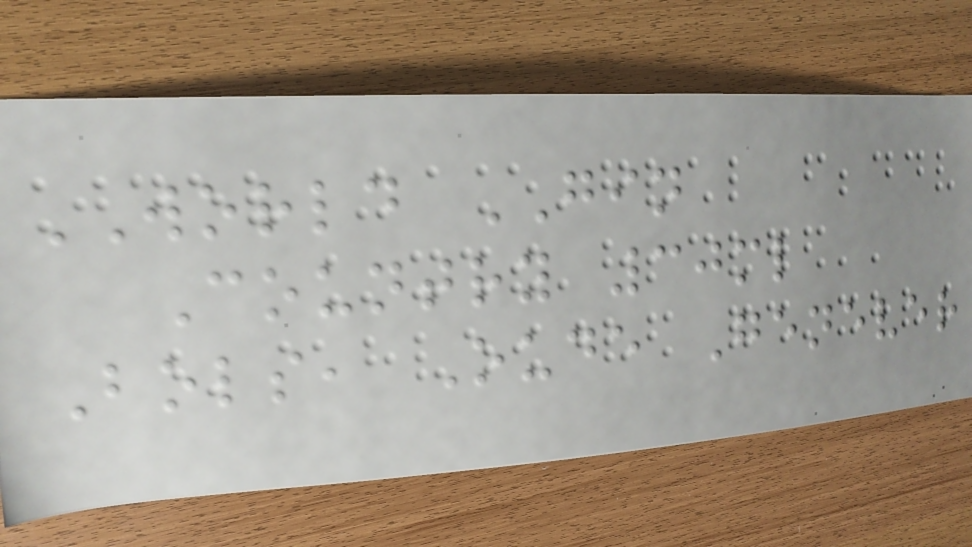WORLD GIN
Country 30ml
Bols, Oude Genever
